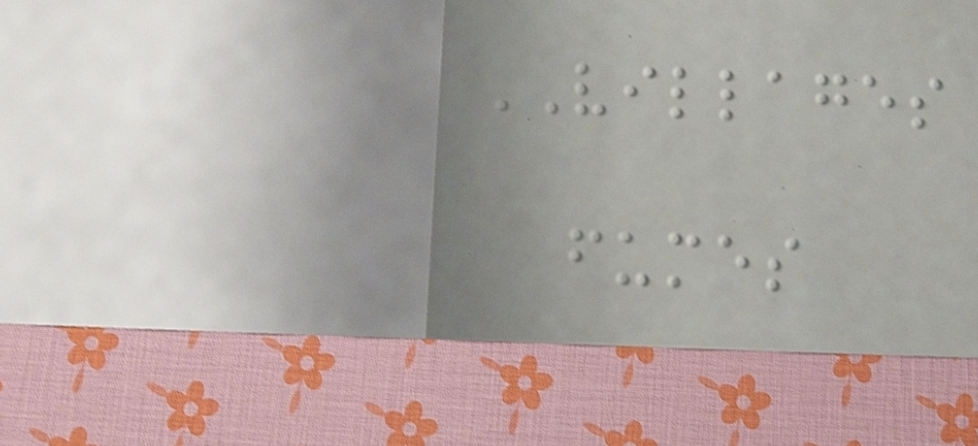VILLAGES
fumes
